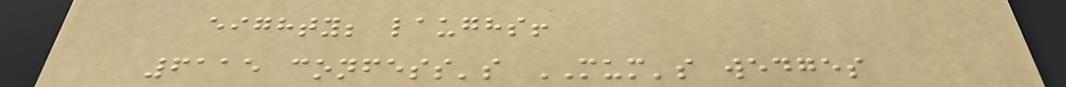eighty; laughs!
6115 confess's MUM's wedges
